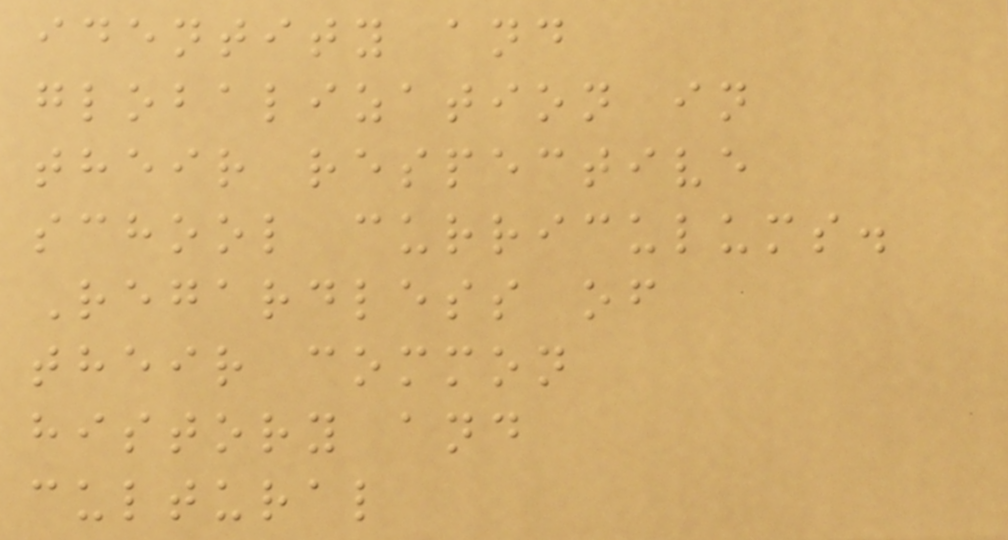identity and
globalization in
their respective
school curriculums.
Regardless of
their common
history and
cultural
